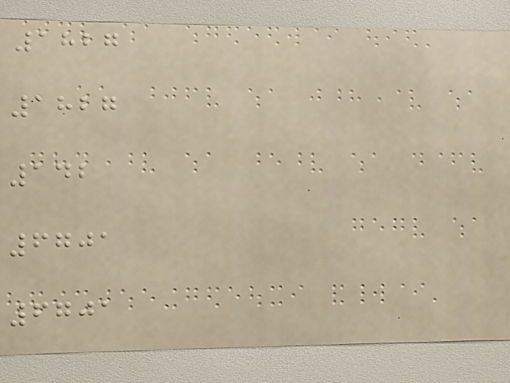1827
1827
142
6701
6701
